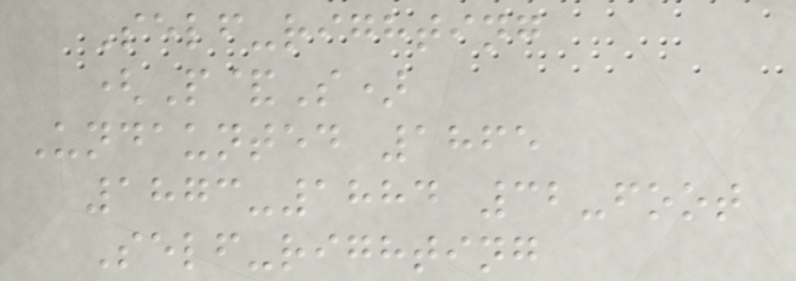Self-righting
(P&S)
Undaunted 1865
1873-1884 32-foot
Self-righting
